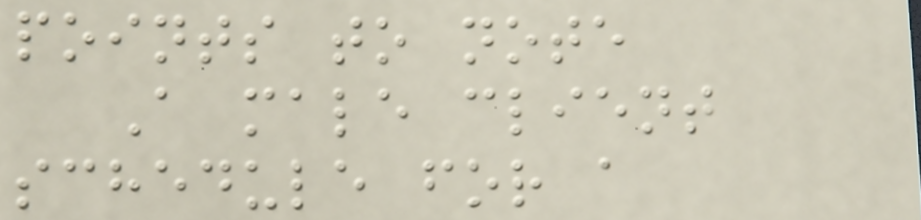points to note
A male client
schedule for a
